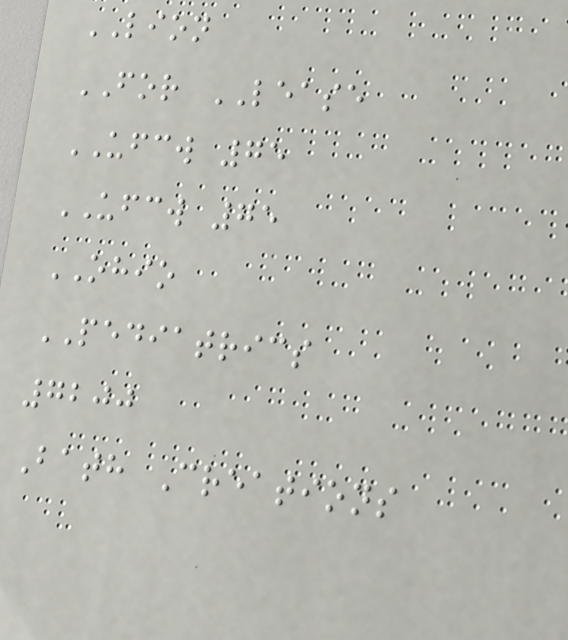LION
FOR LEASE
UFCW 75
UFCW 75
OHIO
PEDIATRICS
7200
Bath Creations
